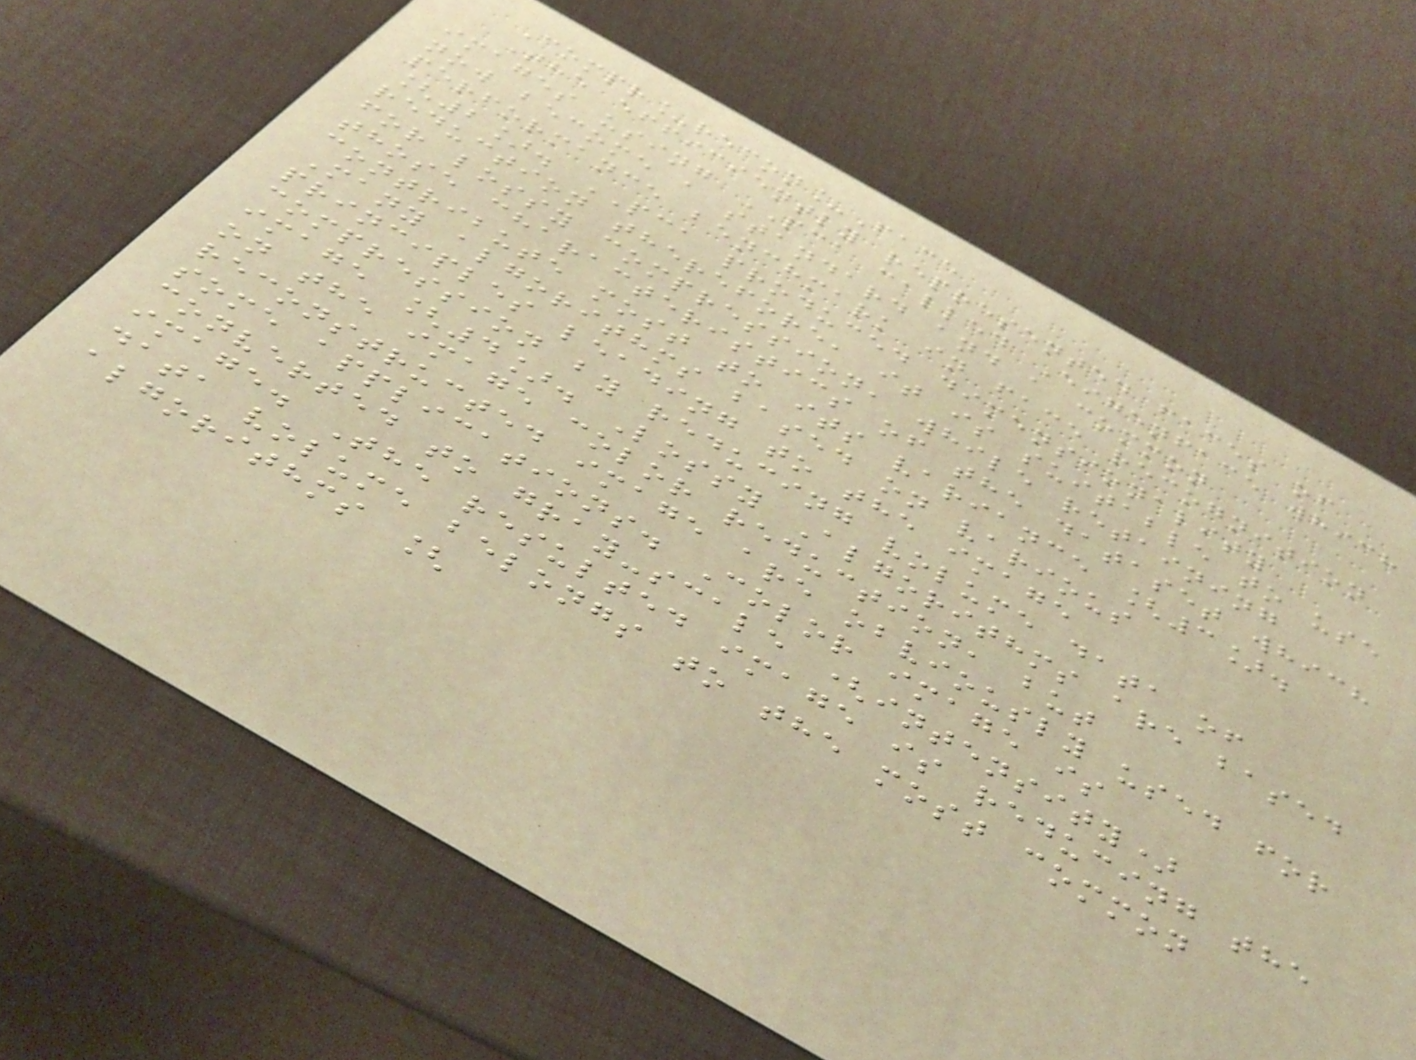Compr_recon_Face
The efficiently represented faces of
images using PCA called Eigenface which
now become a standard and a common
performance benchmark in face recognition
[2]. PCA produced dimensionality
reduction therefore, it is suitable to use
for lossy compression, while retaining
those characteristics of the dataset which
contribute most to its variance [3].
Many algorithms based on various
principles leading to the image
compression by reducing volume data of
image [4]. Lossy Algorithms are based
on the image color reduction, but
reconstructed image are obviously used for
some applications. Color image is
converted to gray-scale (intensity)
image. The resulted image is reducing the
data volume belongs to the most common
algorithms [
